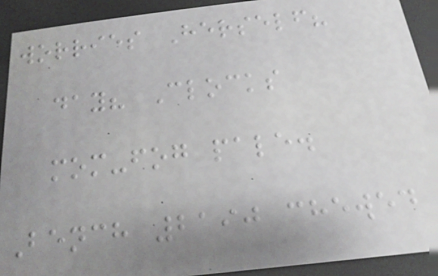worries Herself?
day? Clocks
mom-fog pale.
Bench 2190 chewed
